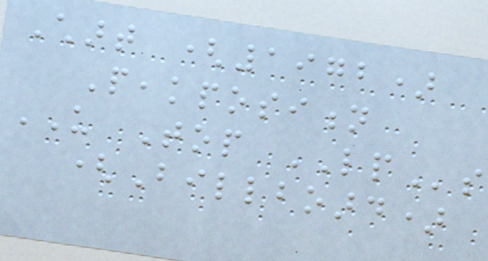Chart (1972)
Peakposition
US Top LPs
(Billboard)
